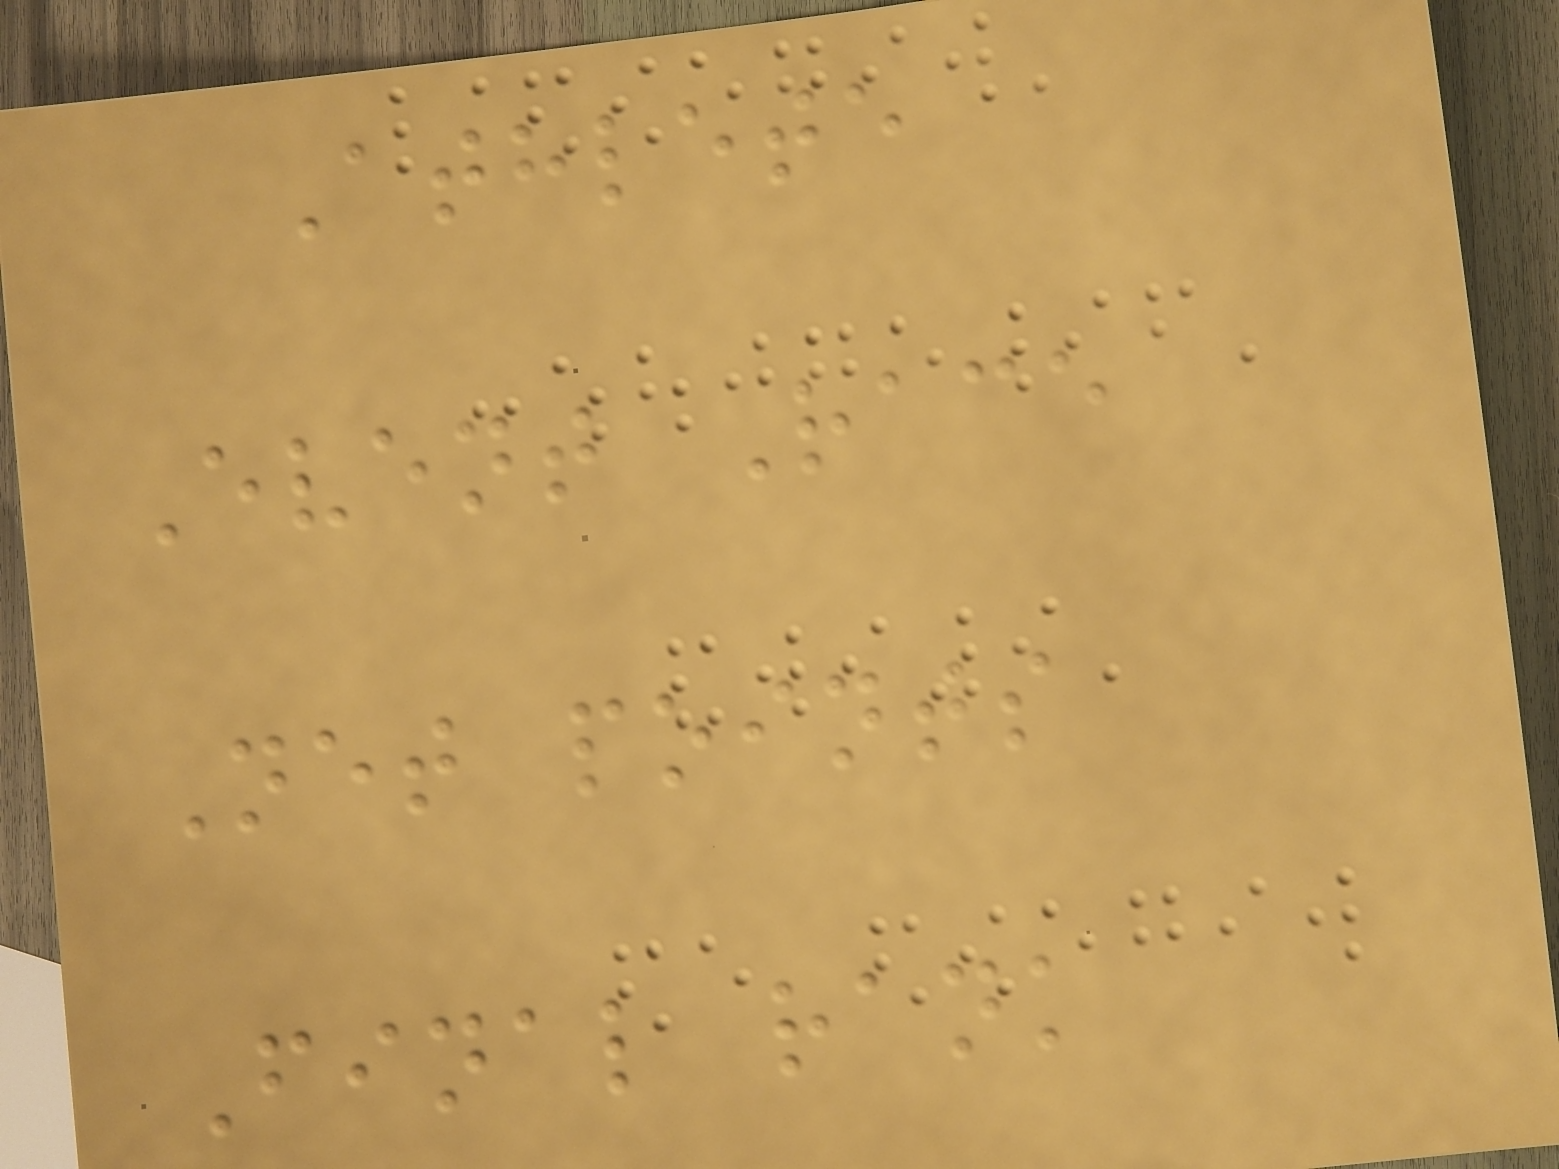Athlete
Event Race
Net points
Final rank
